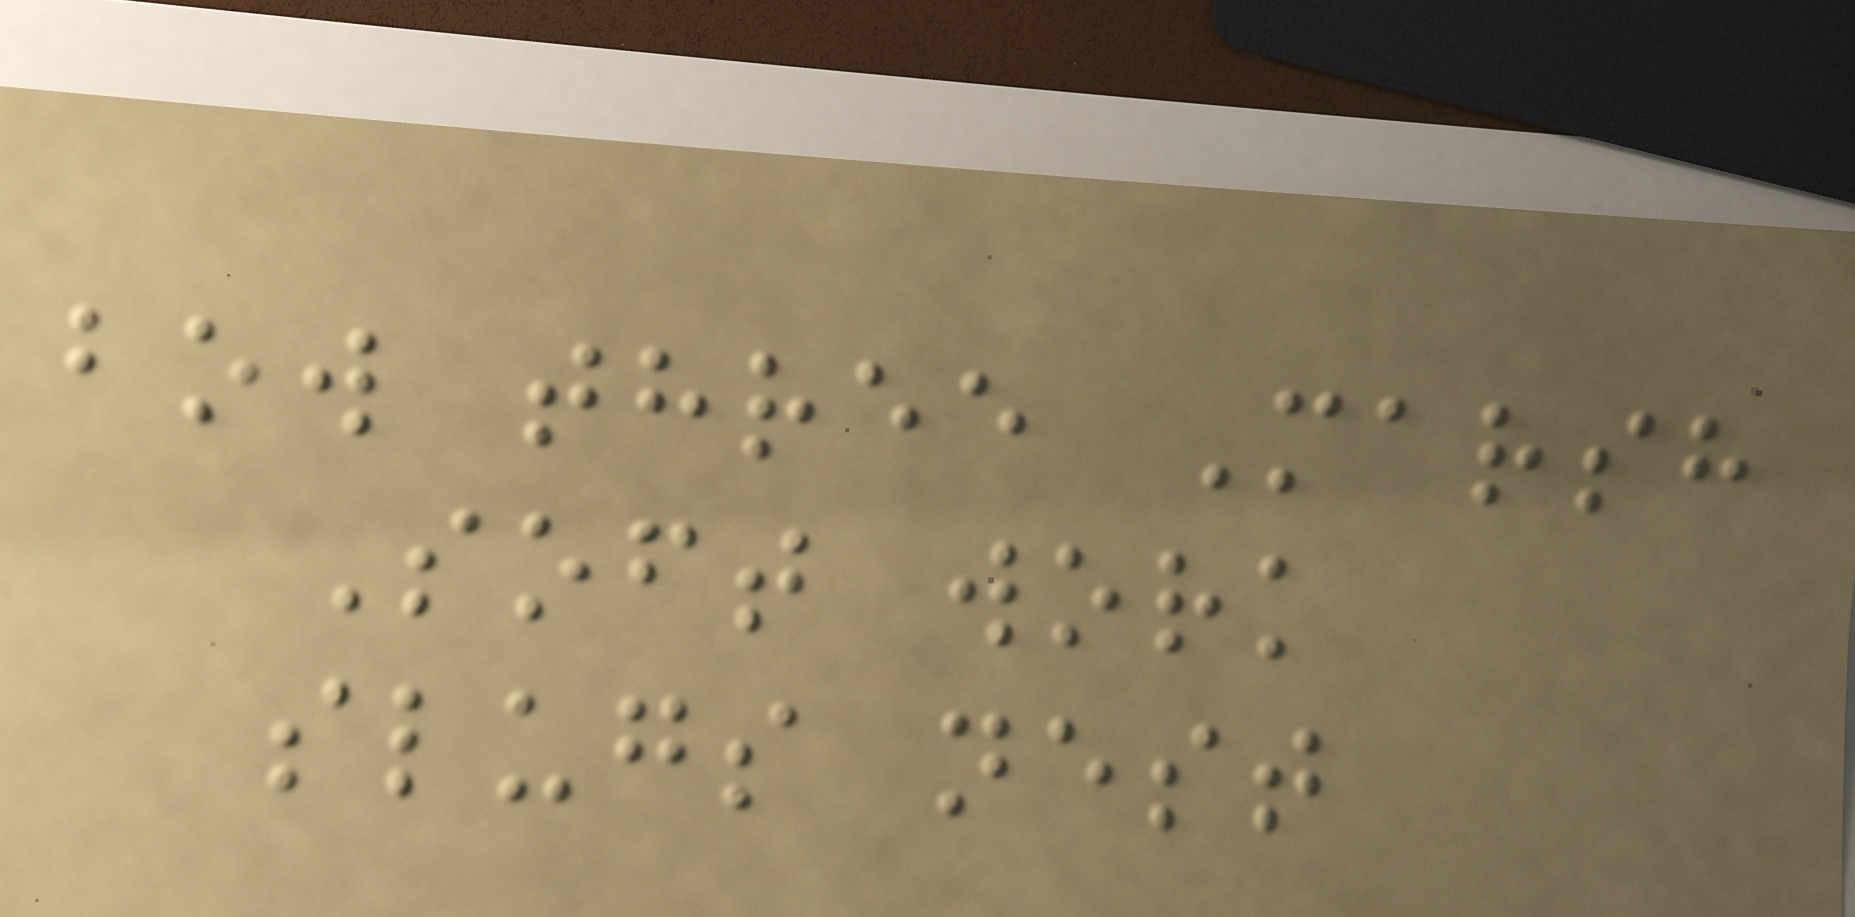bow three Marsh
Soft work
slugs nest
